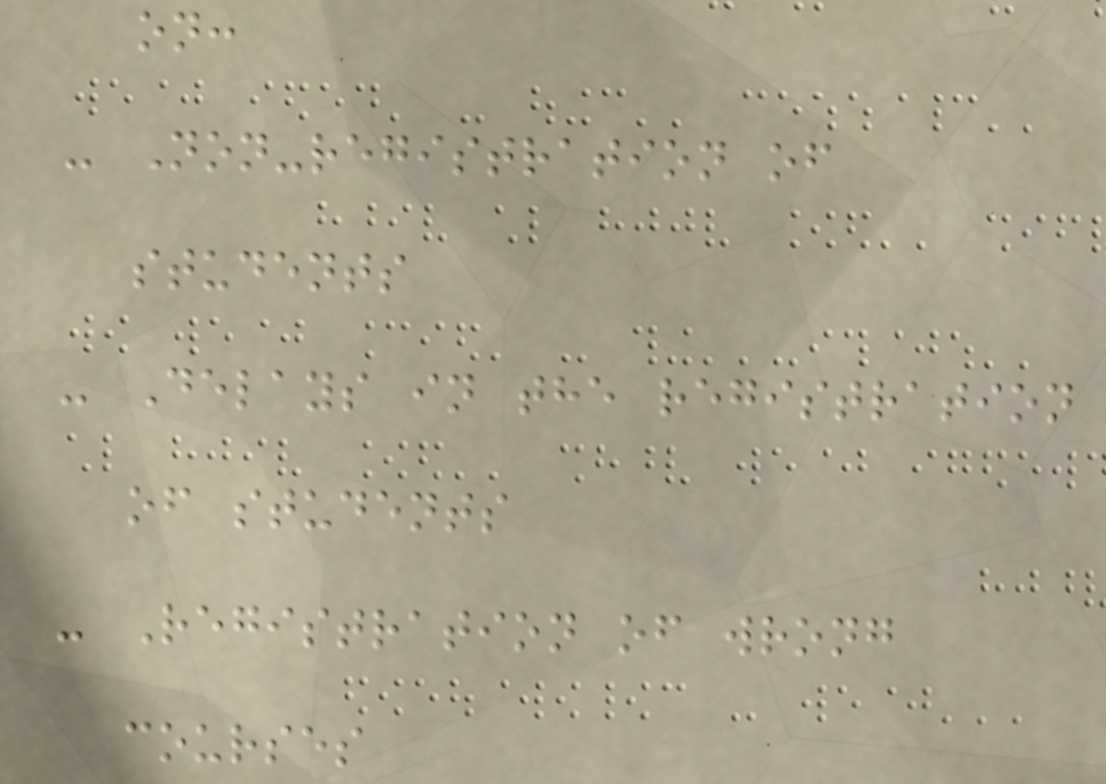on:
- Non-registration of
students
- Delays in the registration
of students
- Registration of wrong
courses
